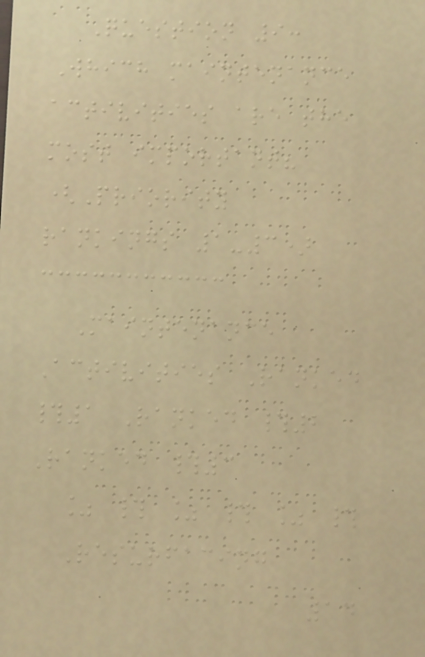Question 9:
Which maintenance
activities are the
most important?
(Priority
rankings 1-3)
Maintenance
Activities Ranked
#1 Ranked #2
Ranked #3
% # % # % #
Resurfacing
14
